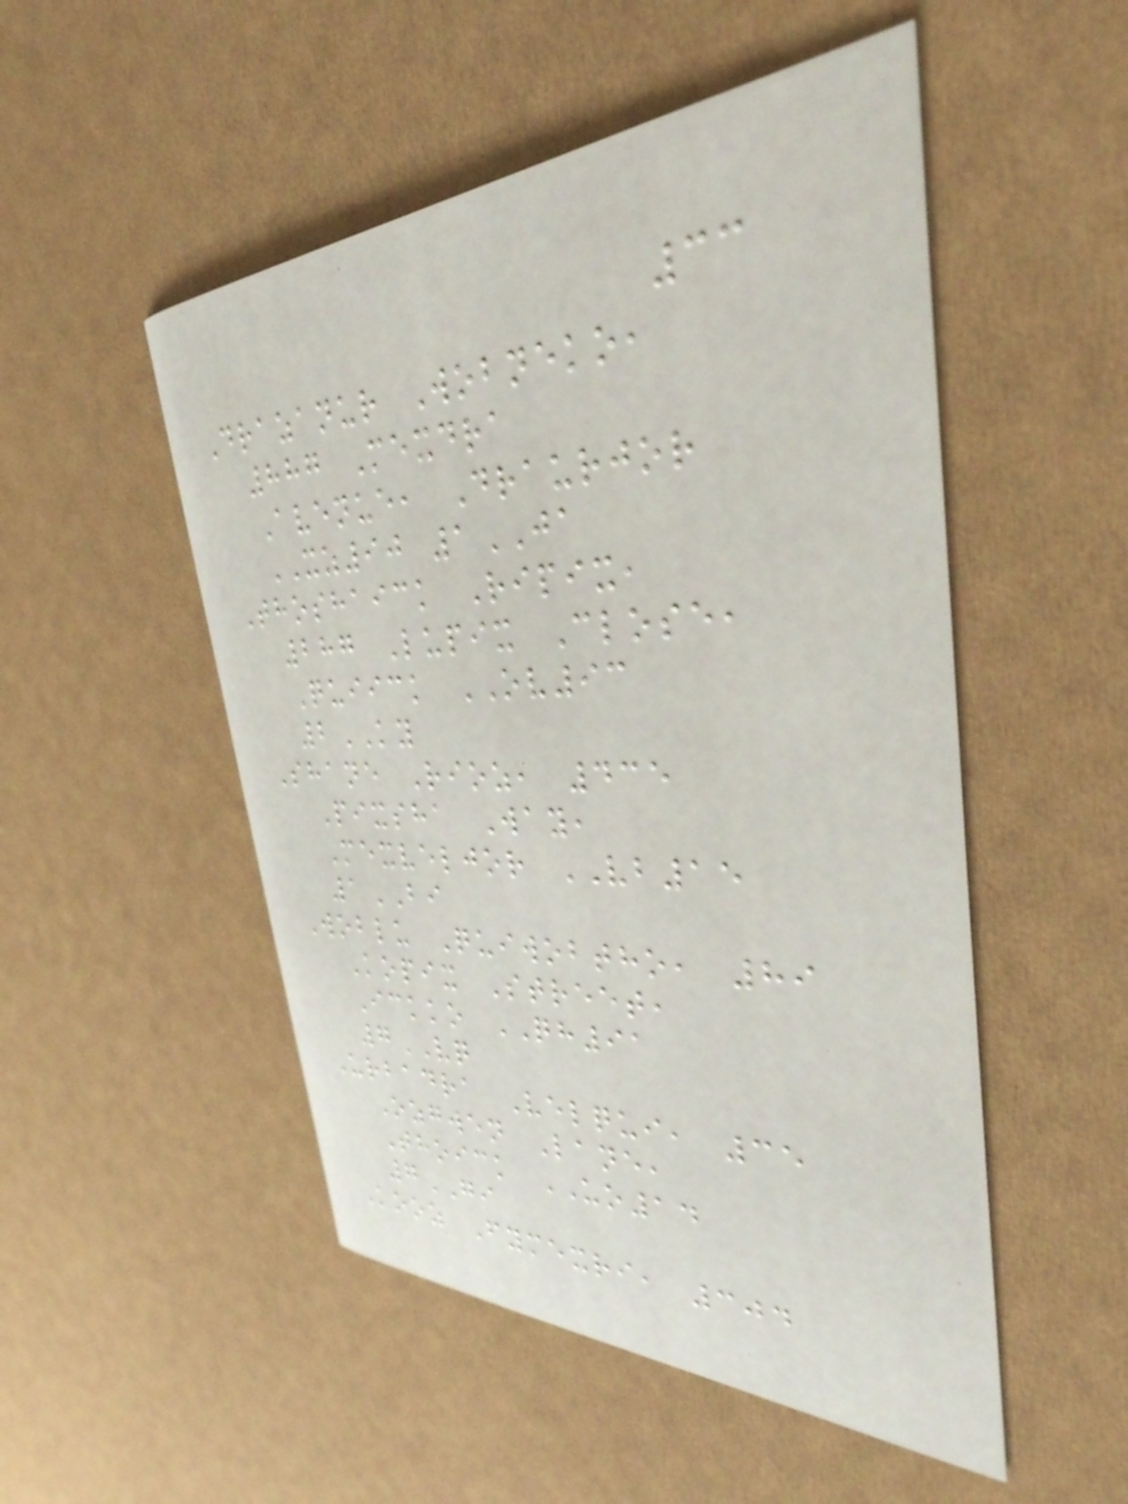33
Drazanur Wobneko,
887 Mexdra
Avenue, Draurjor
XZ90 1JA
Thoshaick Ripix,
287 Lupix Close,
Quiick OV93
2KY
Shane Rioz, 435
Pixsha Way,
Mexveljor VB15
1BI
Woblu Quiwobtho, 89
Kopix Street,
Ickko QH91
7VQ
Urbadra Velqui, 35
Ozgwen Lane,
Thoick UO14
7GI
Kooz Fymexri, 304
